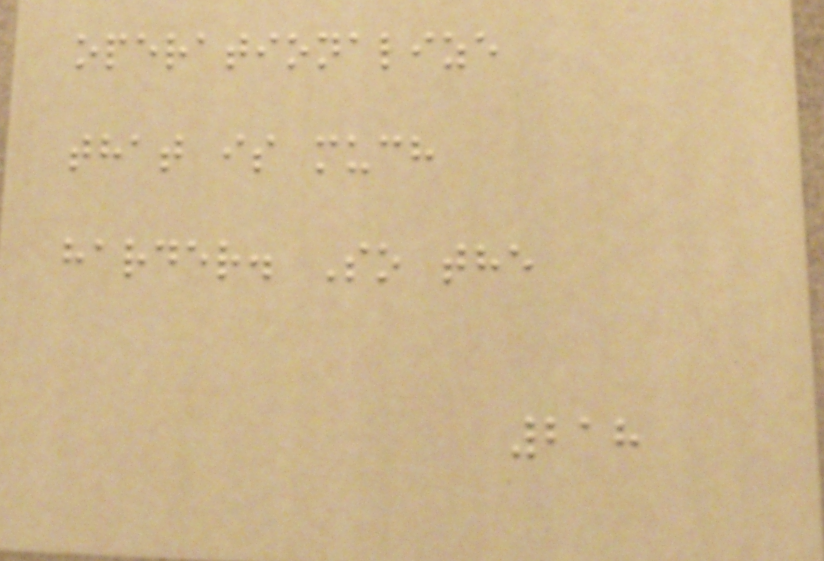operationalize
that is much
harder. So the
218
